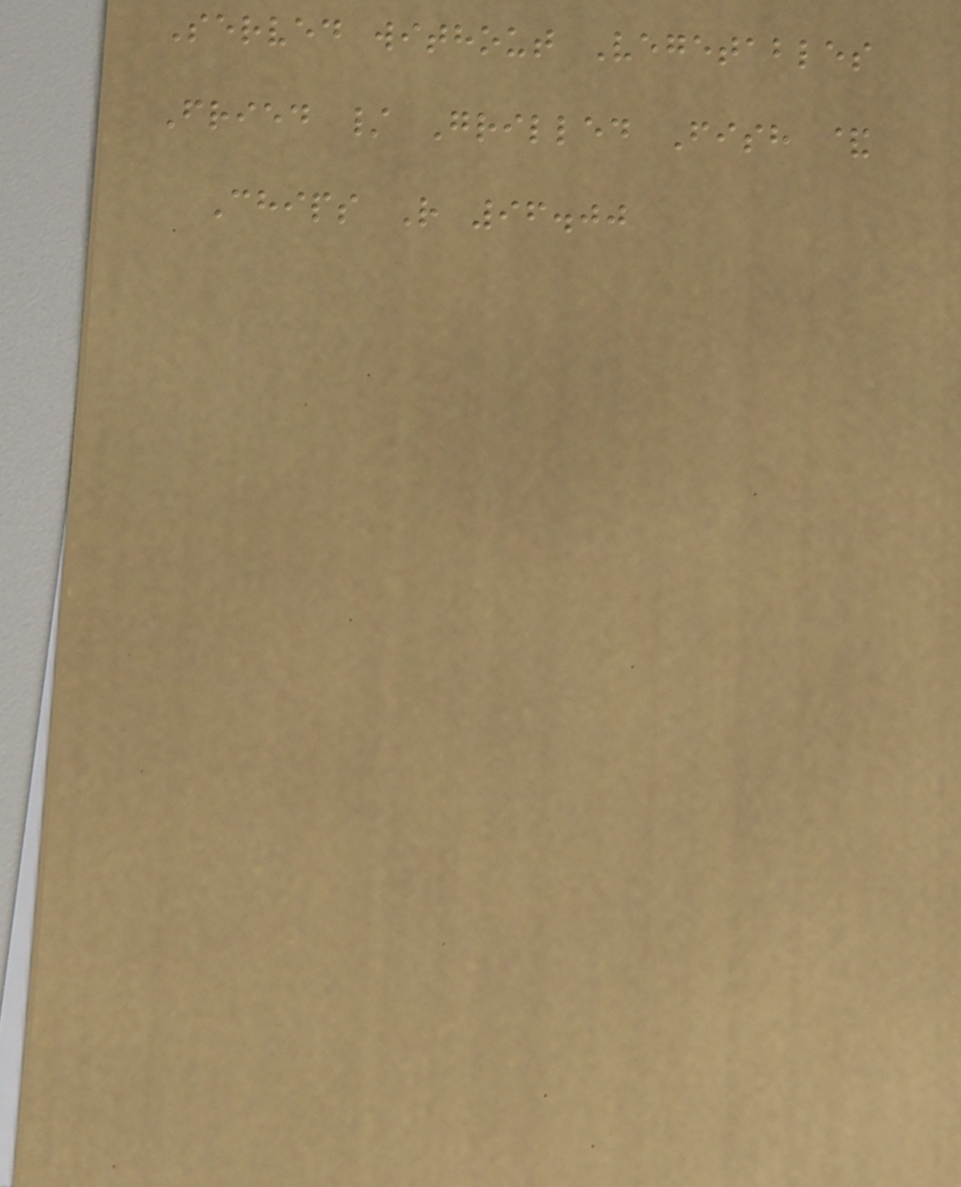Served without Vegetables
Fried / Grilled Fish &
Chips R 96.00
